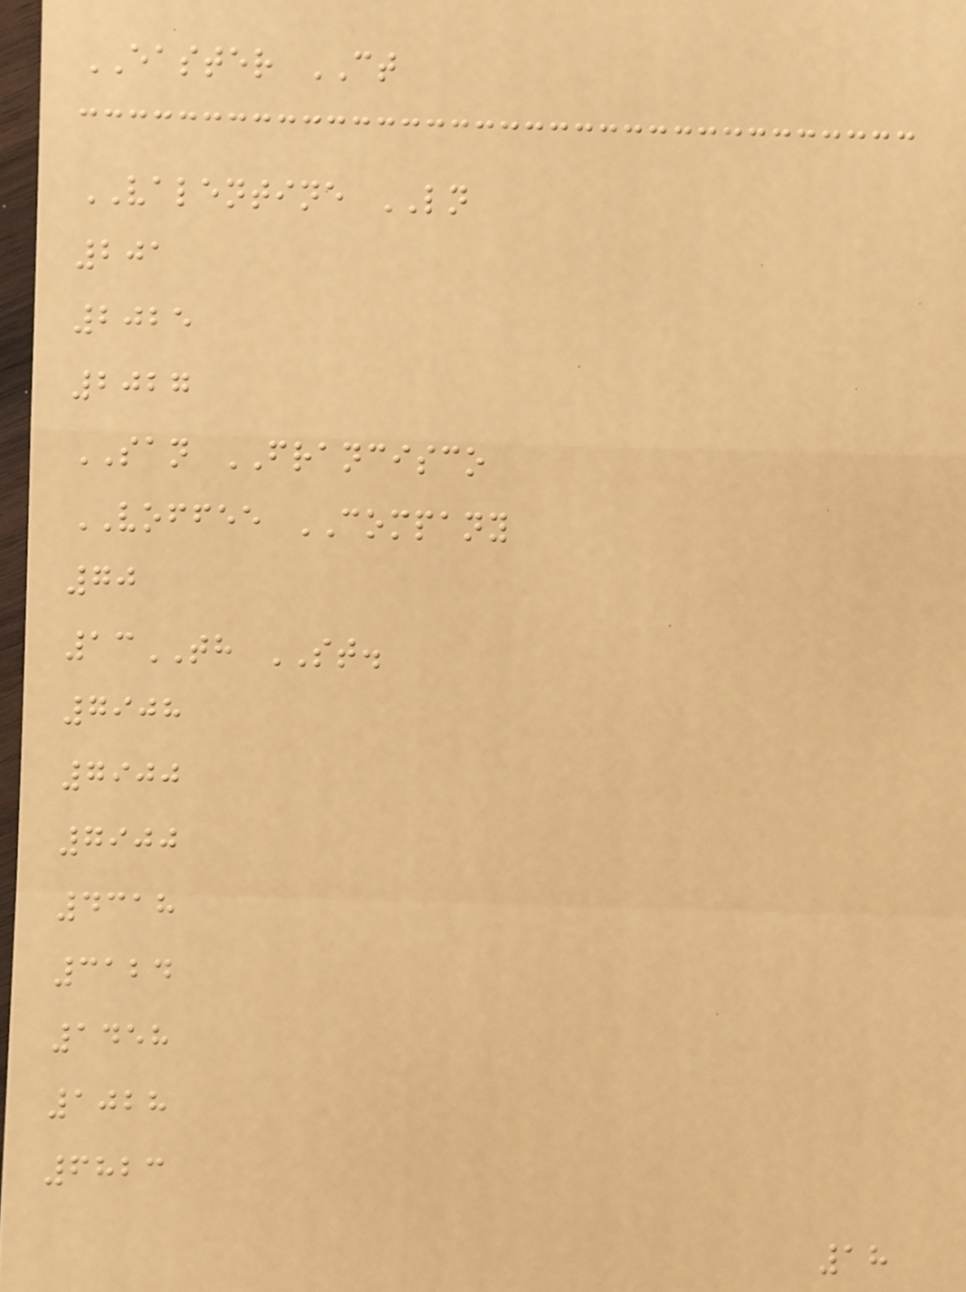EASTER CT
VALENTINE LN
201
2025
2027
SAN FRANCISCO
VOFFEE COMPANY
70
13TH ST.
7908
7900
7900
4318
3124
1458
1028
6823
18
